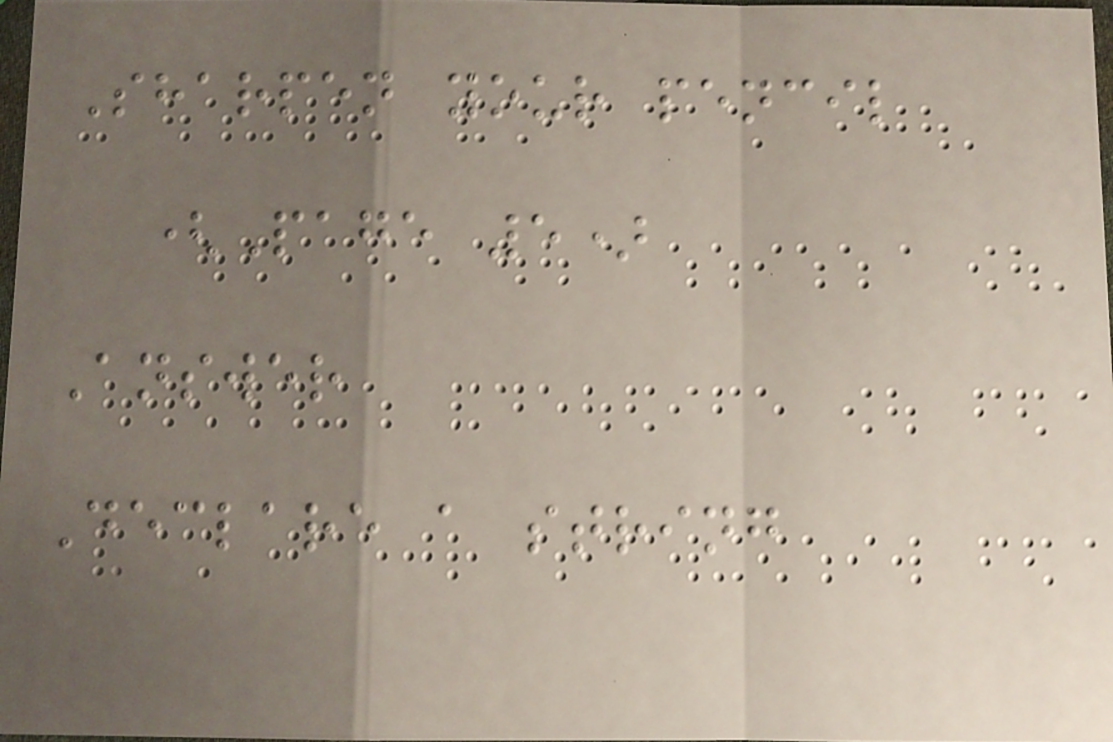Sharpen your pencil
(Page 5)
Answer
Declare a string
